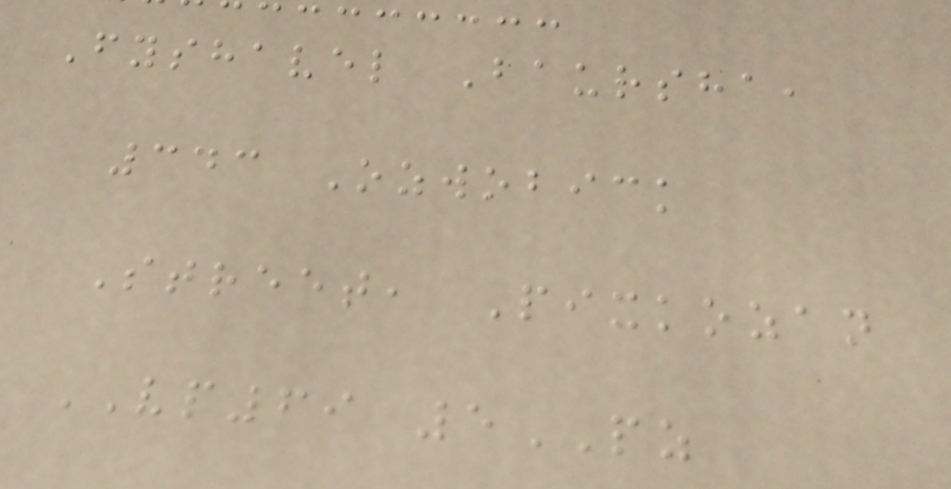Fyshavel Baursha,
343 Ozwobick
Street, Pixkozan
VP69 5PZ
